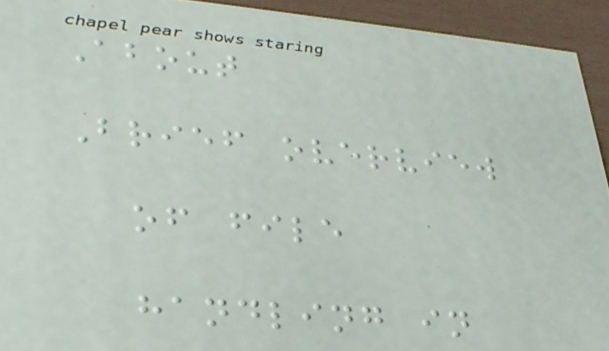About
Brief overview
of file
handling in
